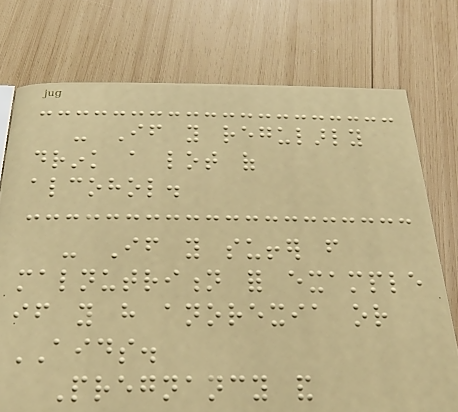- If you regularly
drink a lot of
alcohol.
- If you suffer from
malnutrition for example
if you have anorexia or
AIDS.
Pregnancy and
